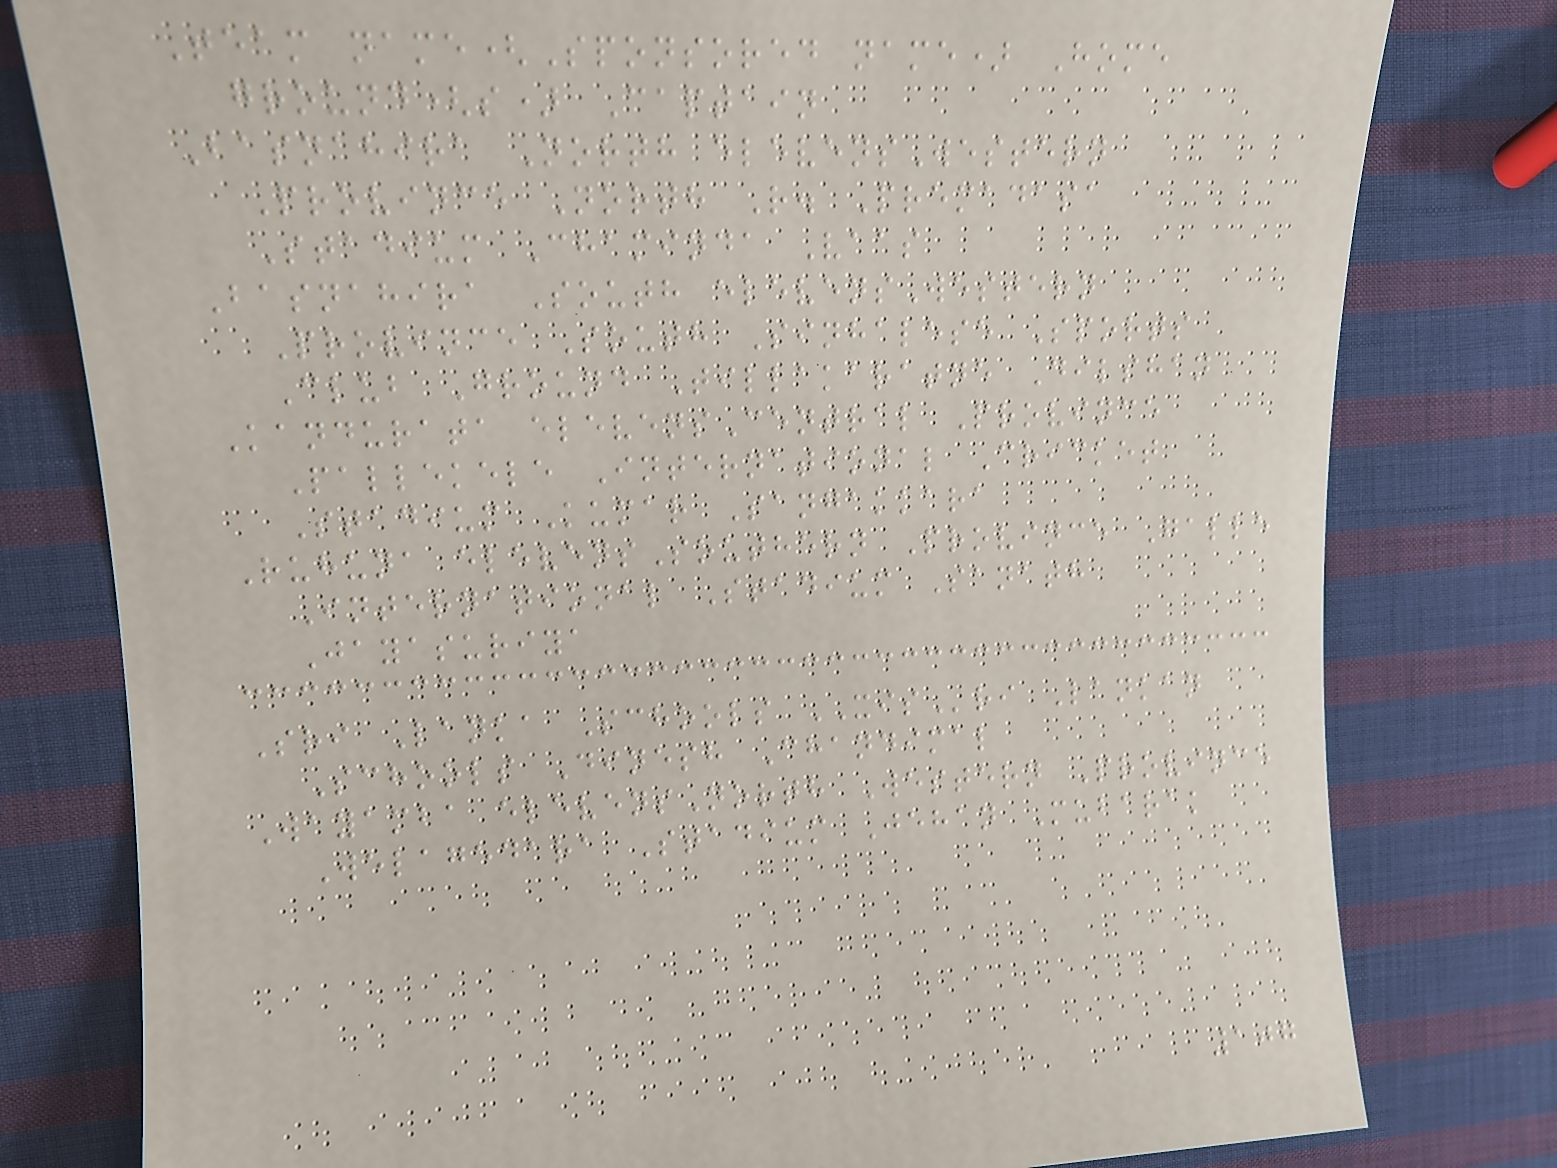Team name(Sponsored name) Home
ground(s) Captain
Basnahira North elevensWestern
Province North R. Premadasa
Stadium Chaminda Vaas
Basnahira South elevensWestern
Province South Sinhalese Sports
Club Ground Tillakaratne Dilshan
Kandurata elevensCentral Province
Pallekele International Cricket
Stadium Kumar Sangakkara
Ruhuna elevensSouthern Province Galle
International Stadium Sanath
Jayasuriya
Sri Lanka Schools XISri Lankan
Schools Dinesh Chandimal
Wayamba elevensNorth Western Province
Welagedara Stadium Jehan Mubarak
107
